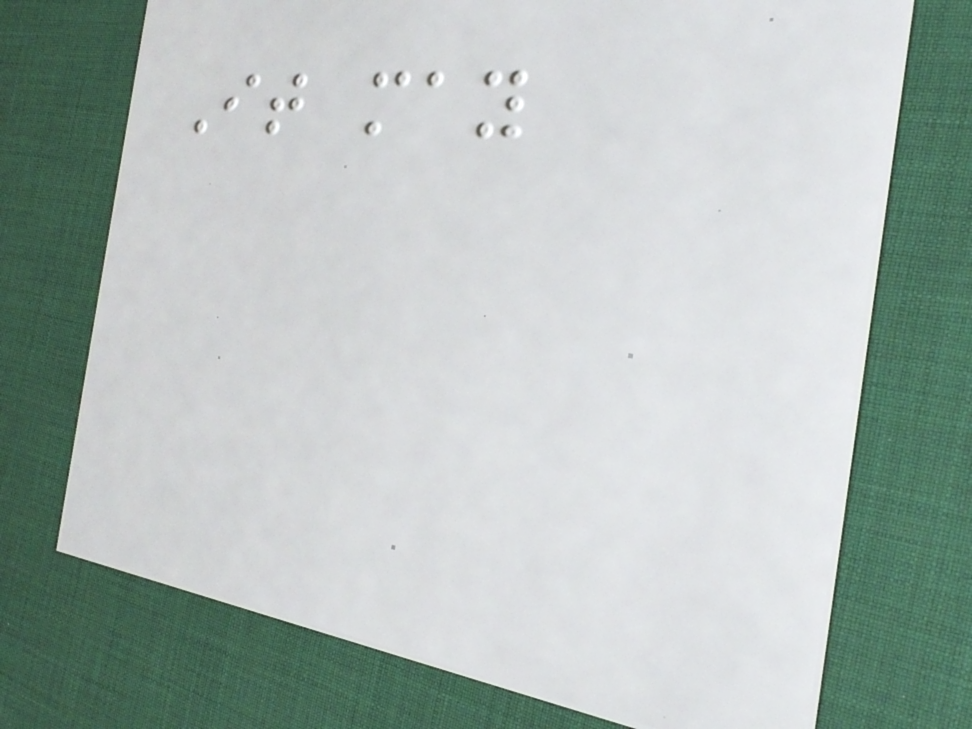It may
